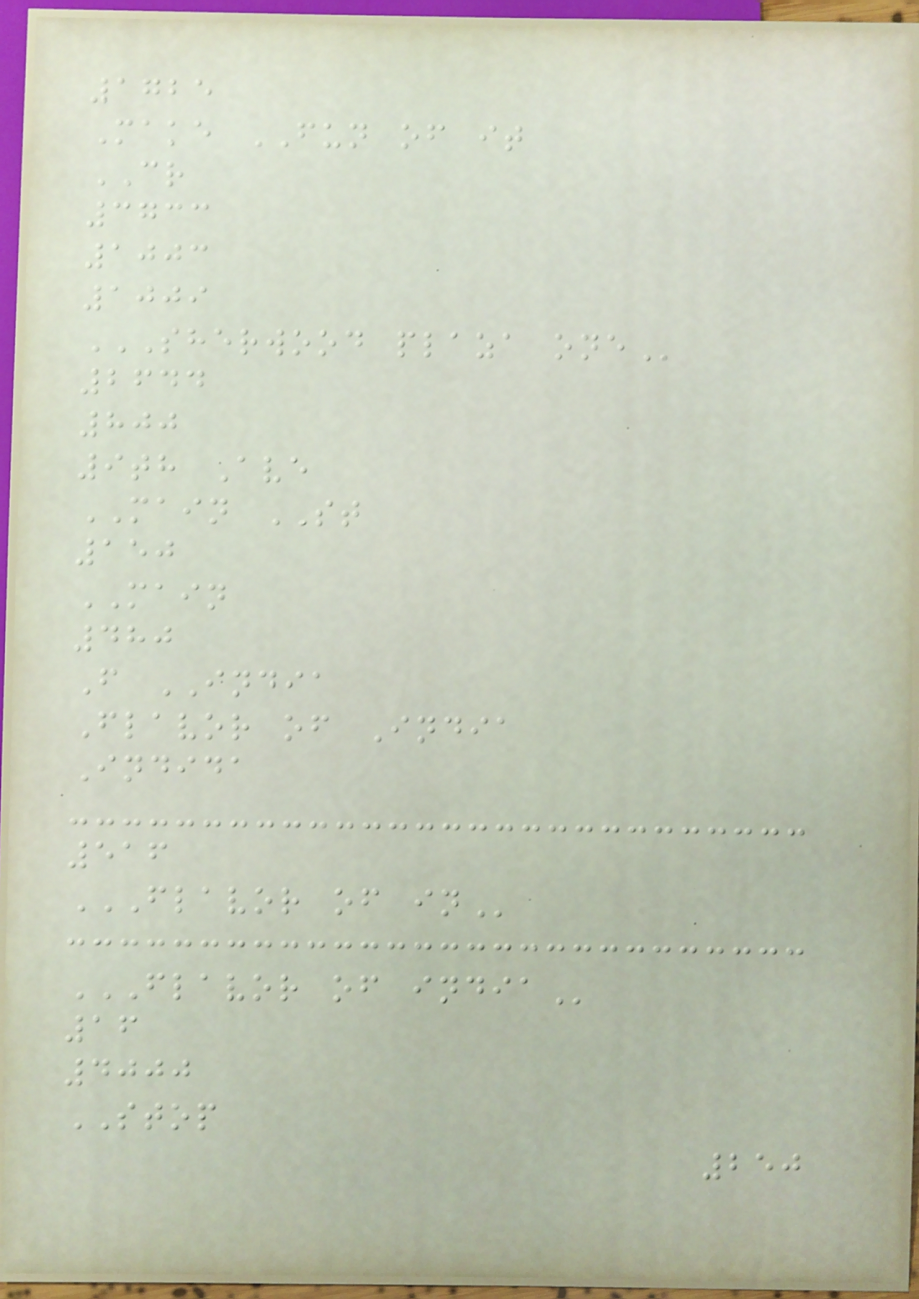1725
Make FUN of it
CR
3733
1003
1009
SHERWOOD PLAZA ONE
2644
800
9th Ave
MAIN ST
150
MAIN
480
F INDIA
Flavor of India
Indida
516
FLAVOR OF IN
FLAVOR OF INDIA
16
4000
STOP
250
